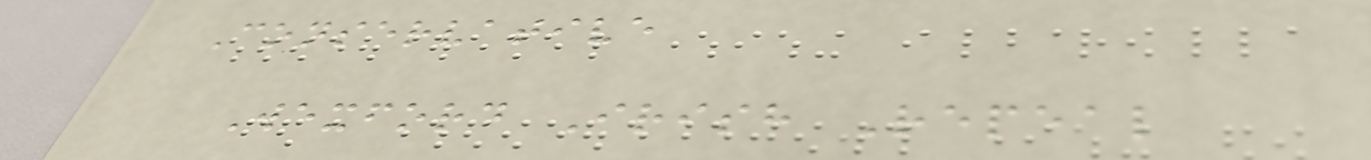Conservative
Wexford Irish Repeal
